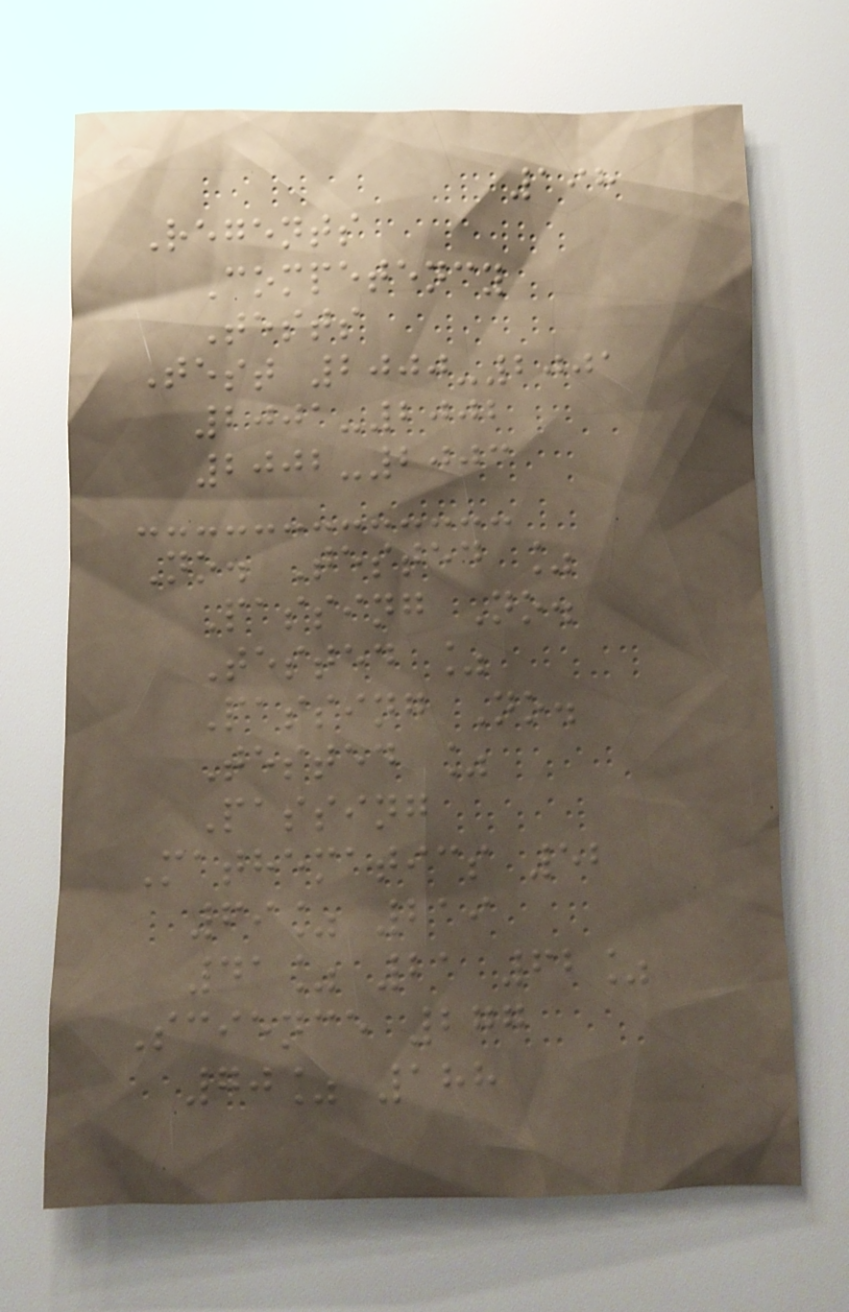198
Regents
Competency
Tests
Test 2000-2001
2001-2002
2002-2003
No. Tested %
Passing No.
Tested %
Passing No.
Tested %
Passing
Mathematics 52
69% 219
41% 21 62%
Science 277
70% 188
